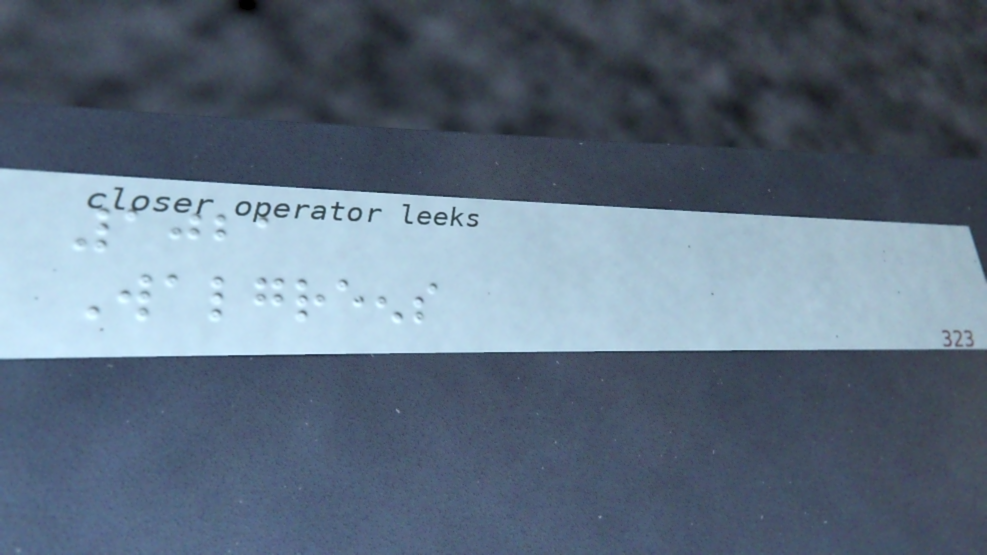1021
Walgreens
